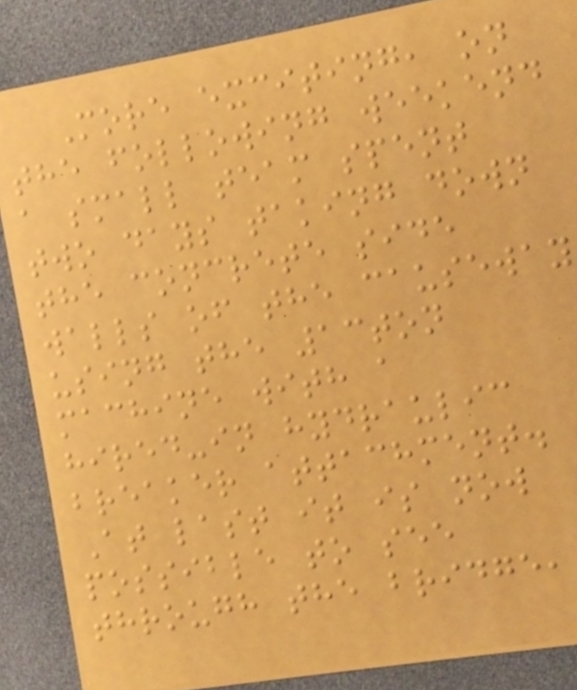More exciting, on
the following weekend
a small team spent
two days taking down
the concrete side
walls of the causeway
using the 13ton
machine with a
hired-in hydraulic
breaker attachment.
At last it is now
possible to see
through the bridge,
